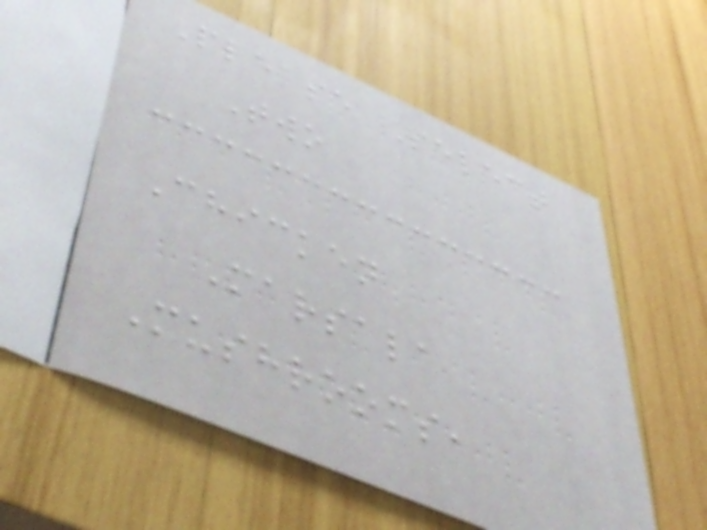Please Select
Two
Chicken
Marsala
Mushrooms,
